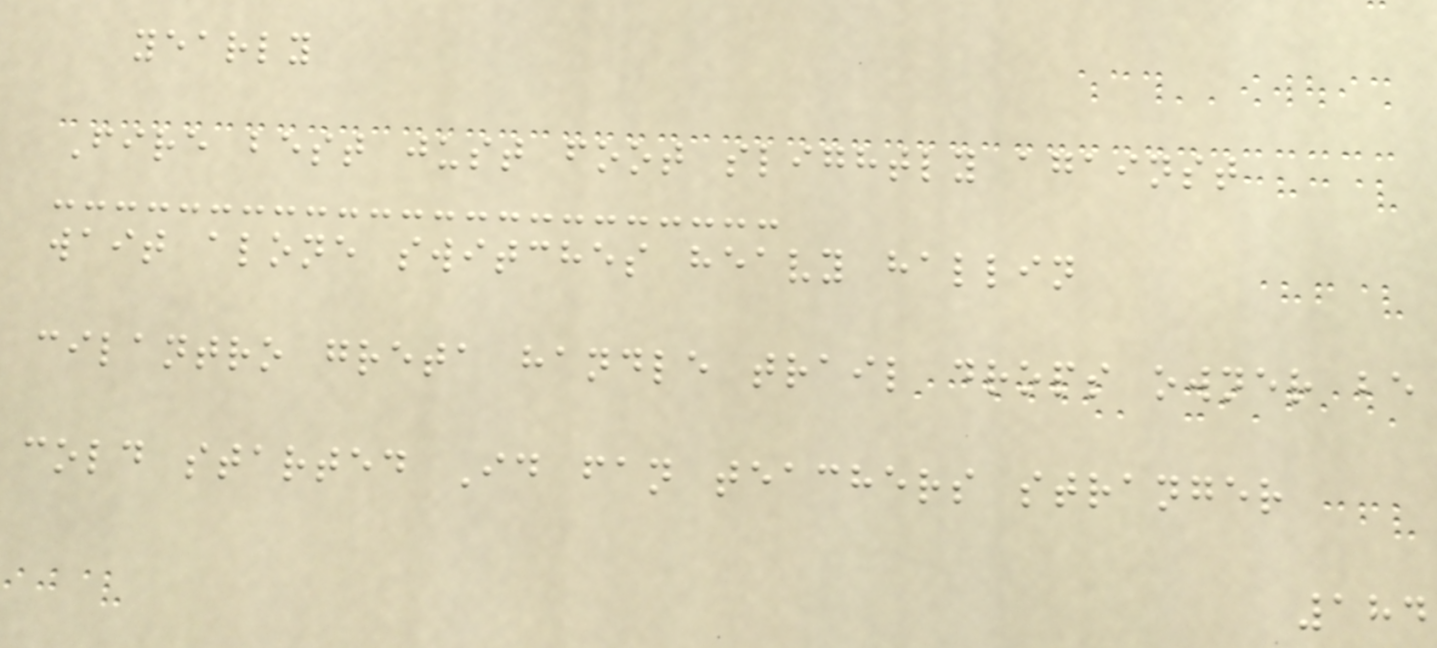yearly
Fire best just foot slightly against
wait alone switches heavy hallin
cilantro greta handle trail drops owner be
cold started Id fan teachers stranger
184
